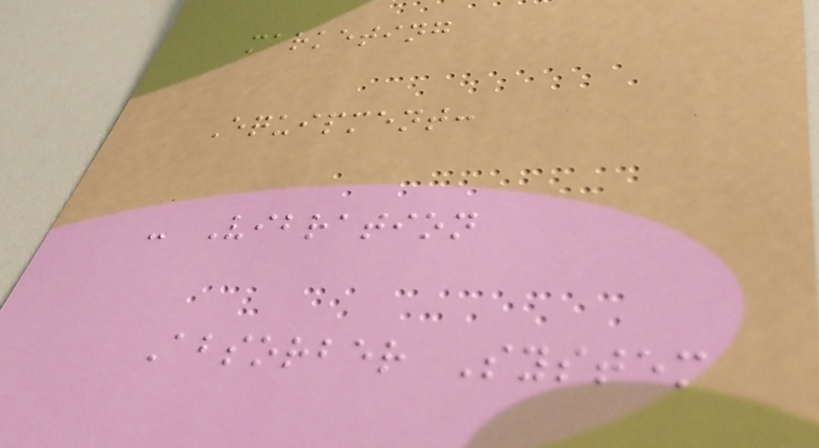marketing
Equipment:
- Vibration
Absorber System
